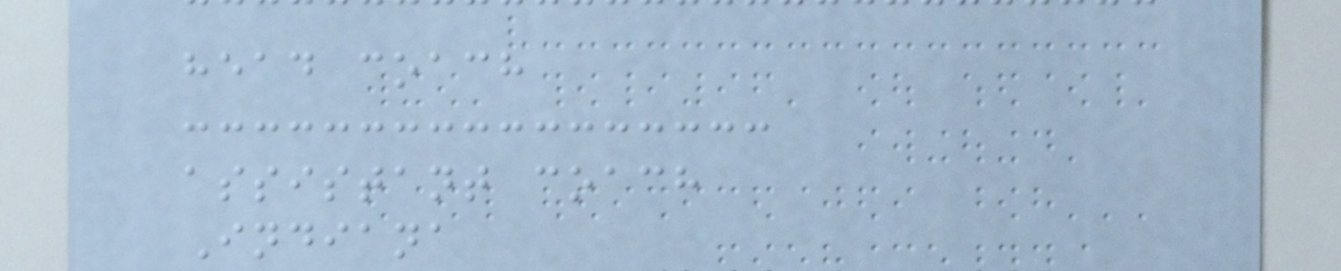head coach
assistant coach
Indiana
